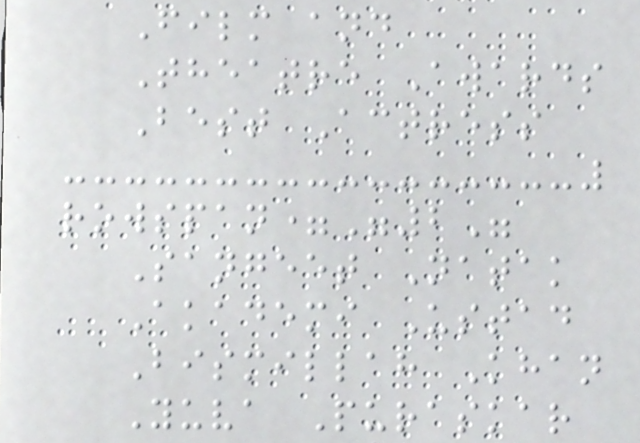Film and
Theatre Awards
Best Actress
rowspan="2"
Sangeet Natak
Akademi Ustad
Bismillah Khan
Yuva Puraskar
